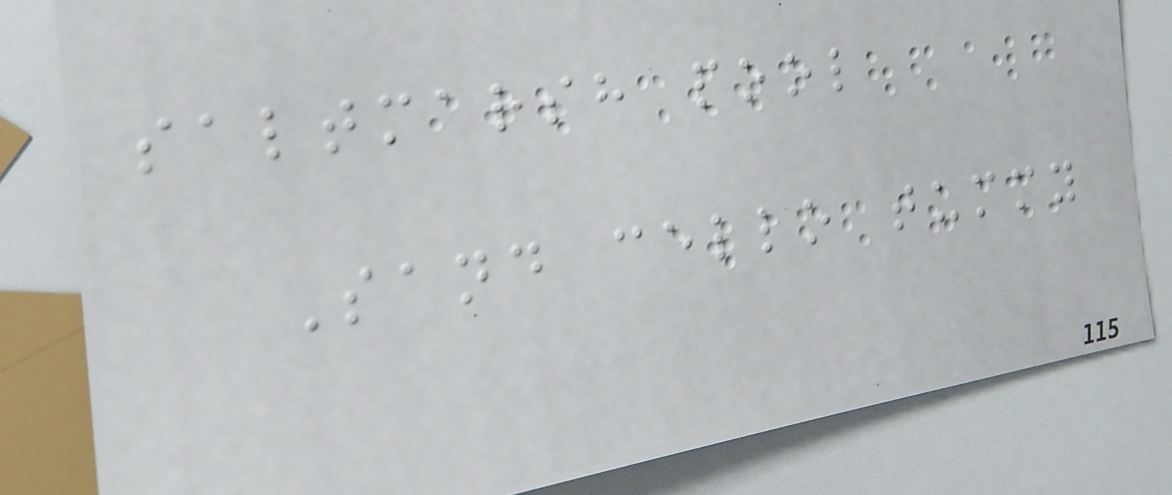saltmarsh pool
Sand cello tummy
